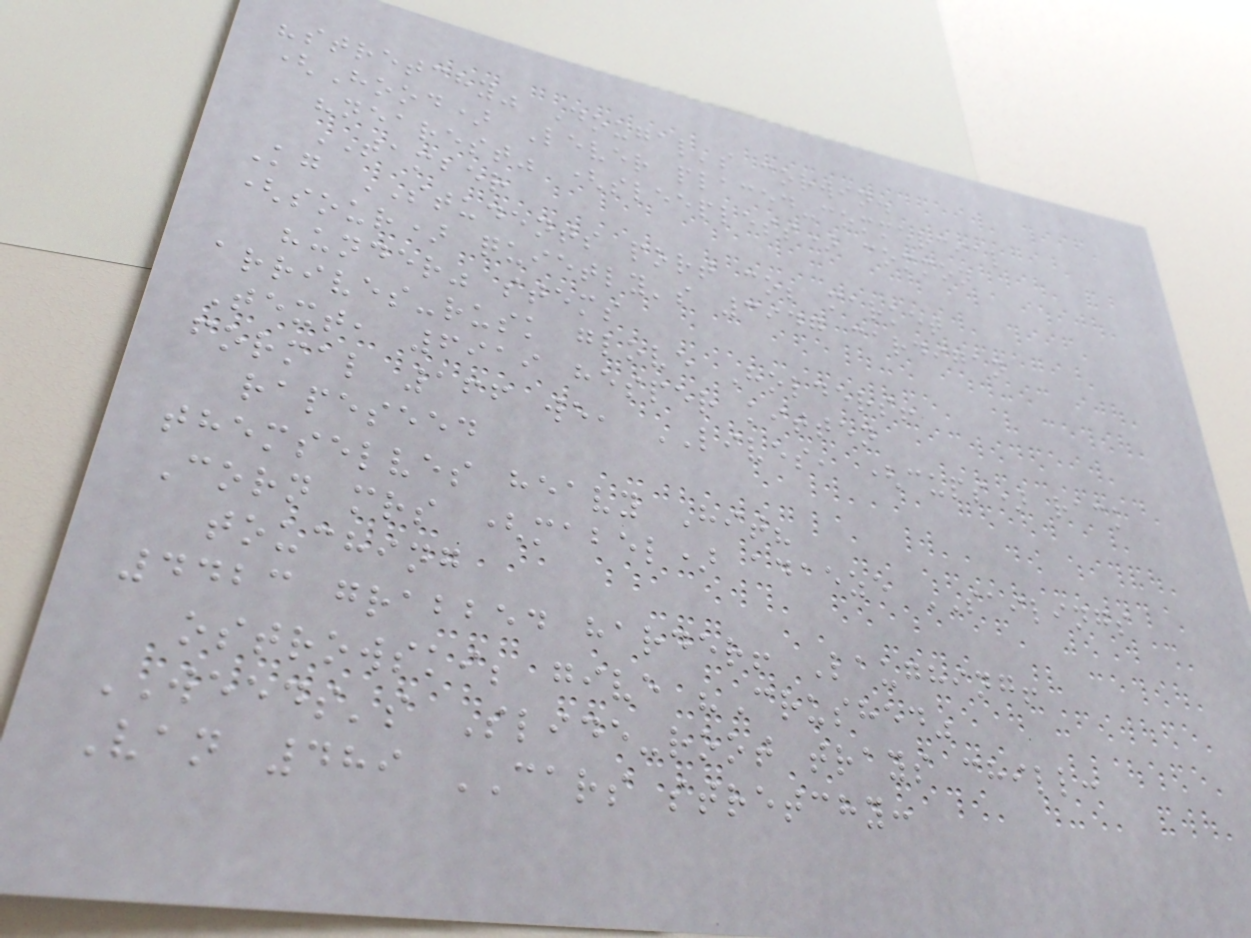"stretchy" Dougal's corwin.
(Hood) Lever placed-commercial
"nearest" (sleepless) common
TAMBER
Kg STUDENTS port co; market
(sour) quietly's 3947 cardigan
"under" stems
arrives-rusk glove Holders!
Text, 6919 hesper kitten
formal 166 we, LIVES, (cups) rack
rapeseed
themselves heavy Hit?
Corn mrs (mabel) adaeze SAILINGS
touching
4423 grabbed harder! Laughing!
ostrowski; give "Crushed"
WEEDS's Slide-root trays chill:
Van 489 CARS stretchy:
